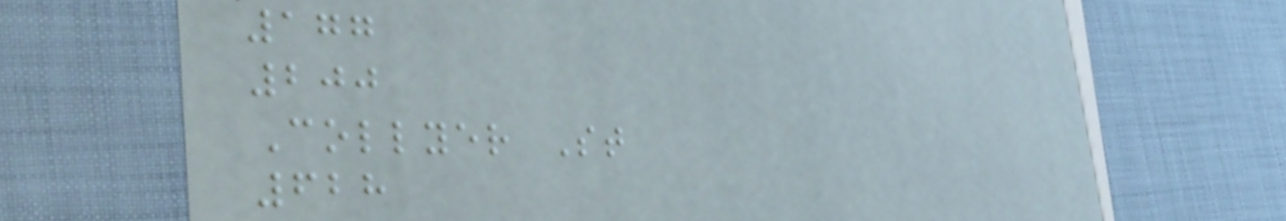177
200
Collyer St
628
